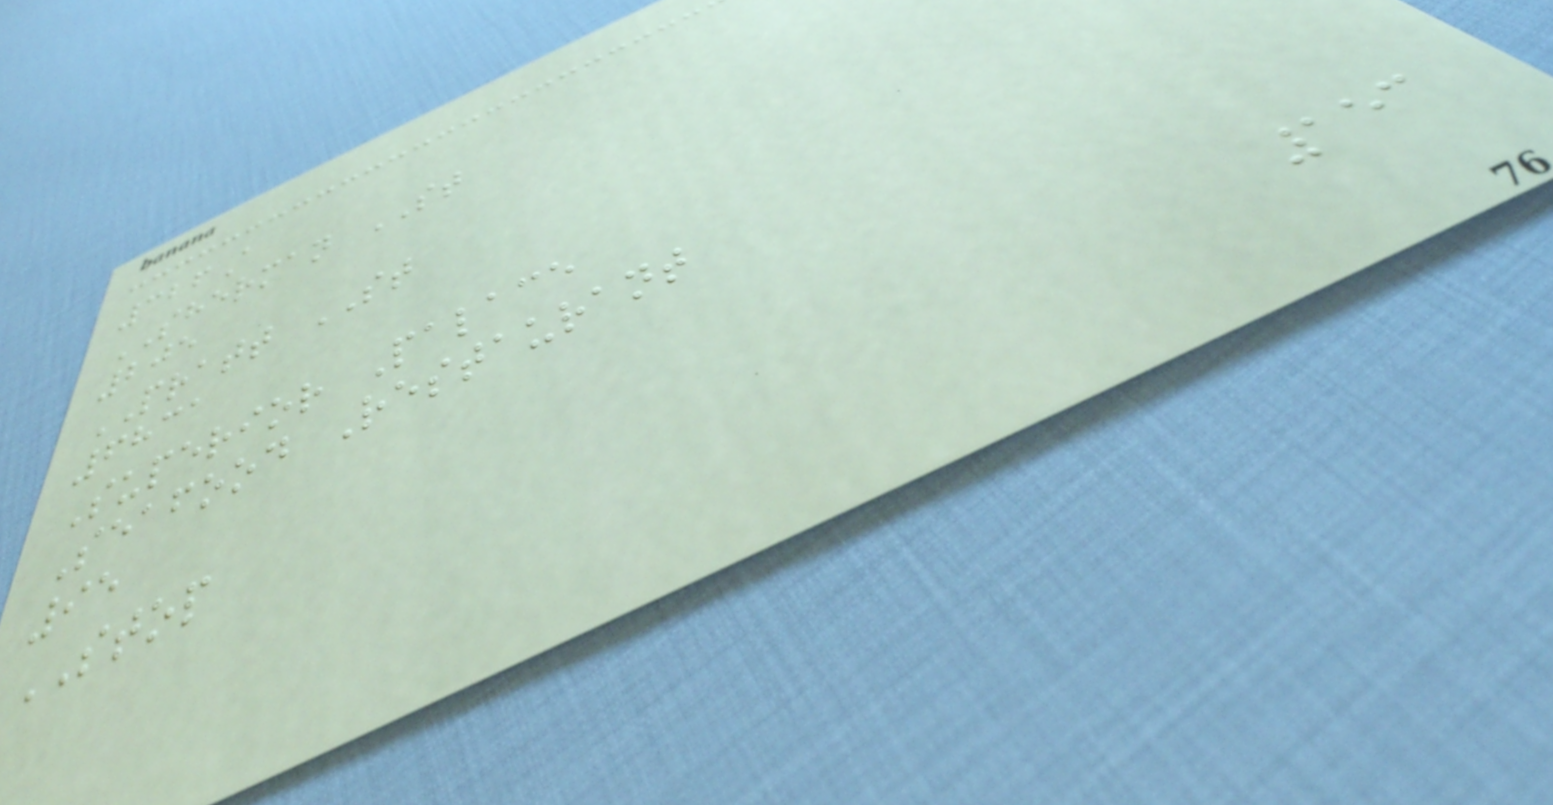326A
SHERMAN ST
205
PRATT ST
6831
Superior Palace
Seafood Restaurant
95
STOP
153
